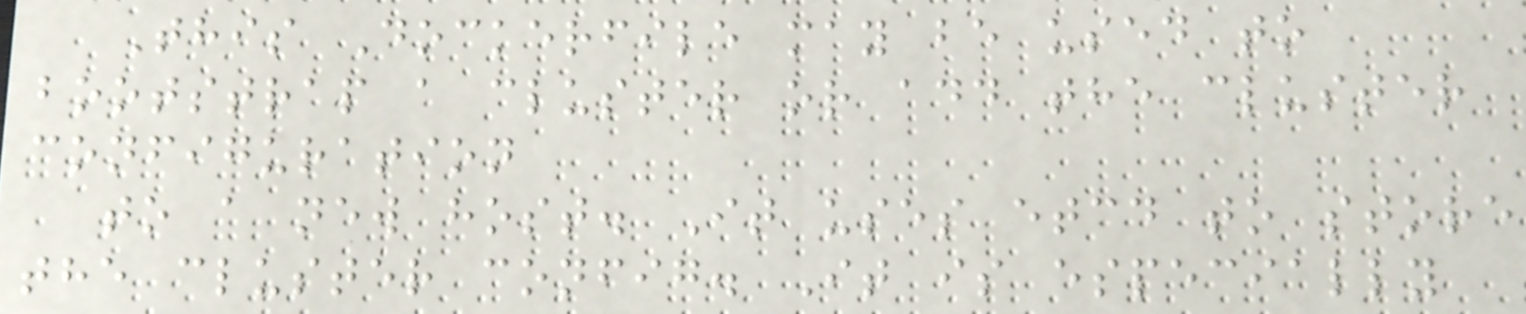This Dockerfile may be used to
bootstrap a cluster or add the cluster
configuration
to a new host. It uses etcd to store
the cluster config. It is especially
